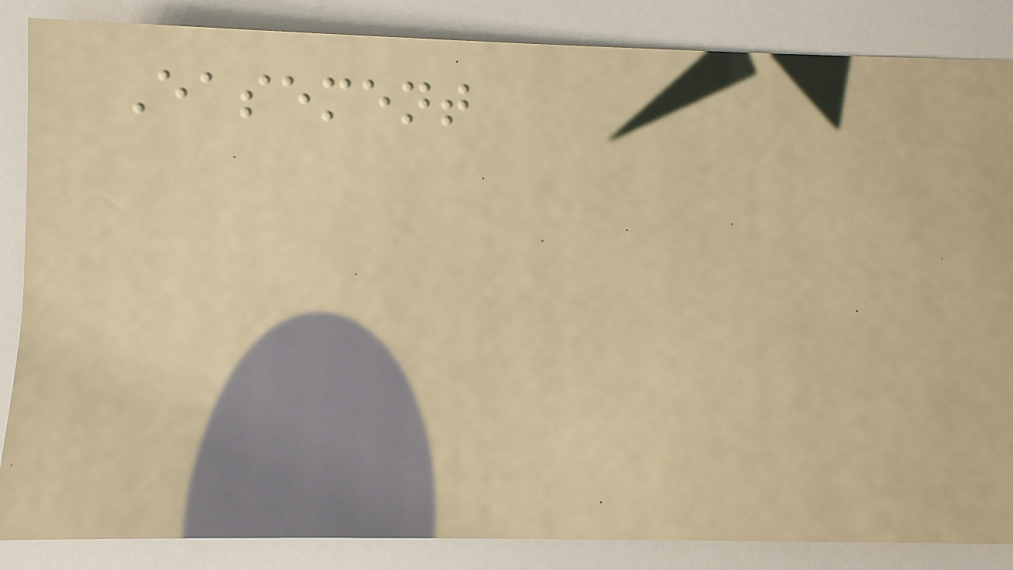Easement
